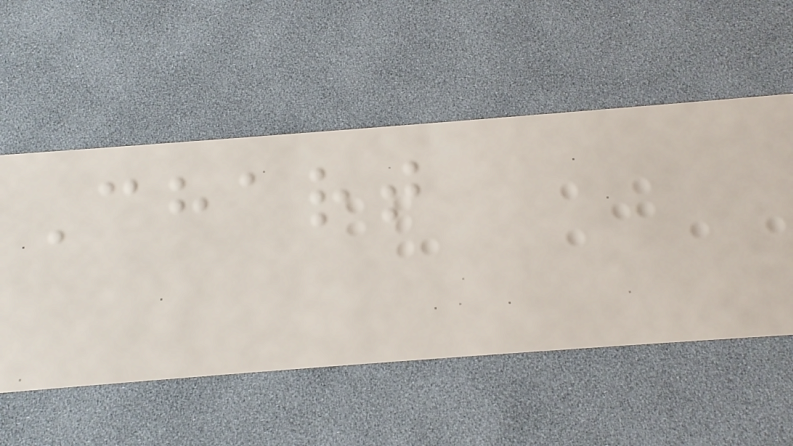Chart
